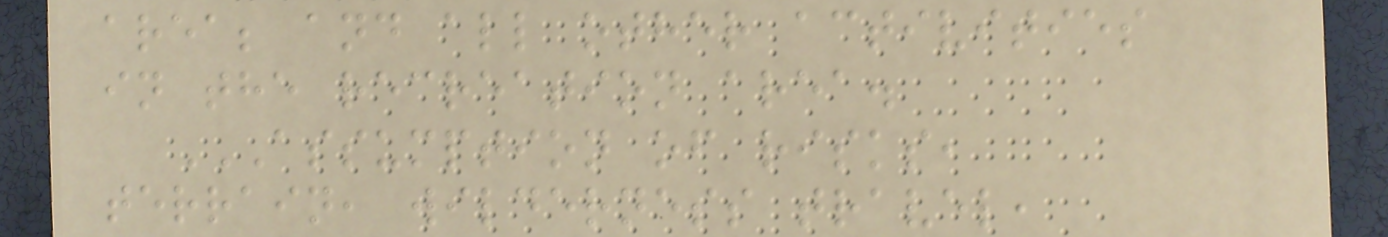area; and all other activities
in the recreation area.
ASSUMPTION OF RISKS,
TERRAIN, WILDERNESS TRAVEL,
